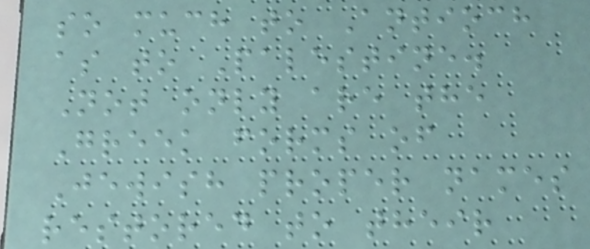so much to Antioch
as to Palestine.
Not only are the
Greek forms of
Jewish proper names
restored to their
